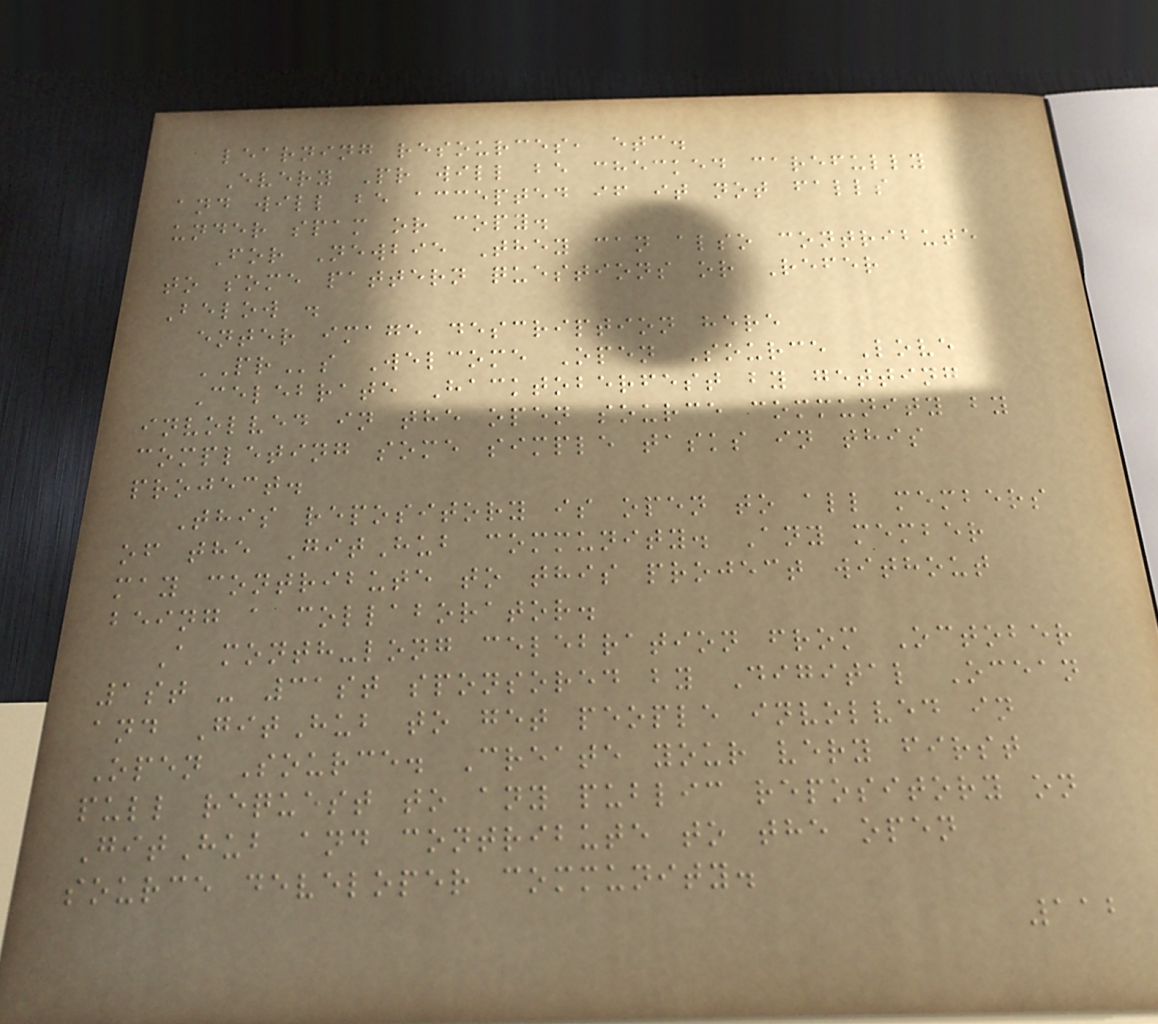learning resources, etc.
Every Pr will be checked carefully
and will be accepted if it not falls
under spam or copy.
For Newbie They can also contribute
to some pattern questions or Refer
Below .
enter image description here
PRs Welcome Open Source Love
Celebrate Hacktoberfest by getting
involved in the open source community by
completing some simple tasks in this
project.
This repository is open to all members
of the GitHub community. Any member
may contribute to this project without
being a collaborator.
A month-long celebration from October
1st - 31st sponsored by Digital Ocean
and GitHub to get people involved in
Open Source. Create your very first
pull request to any public repository on
GitHub and contribute to the open
source developer community.
112
